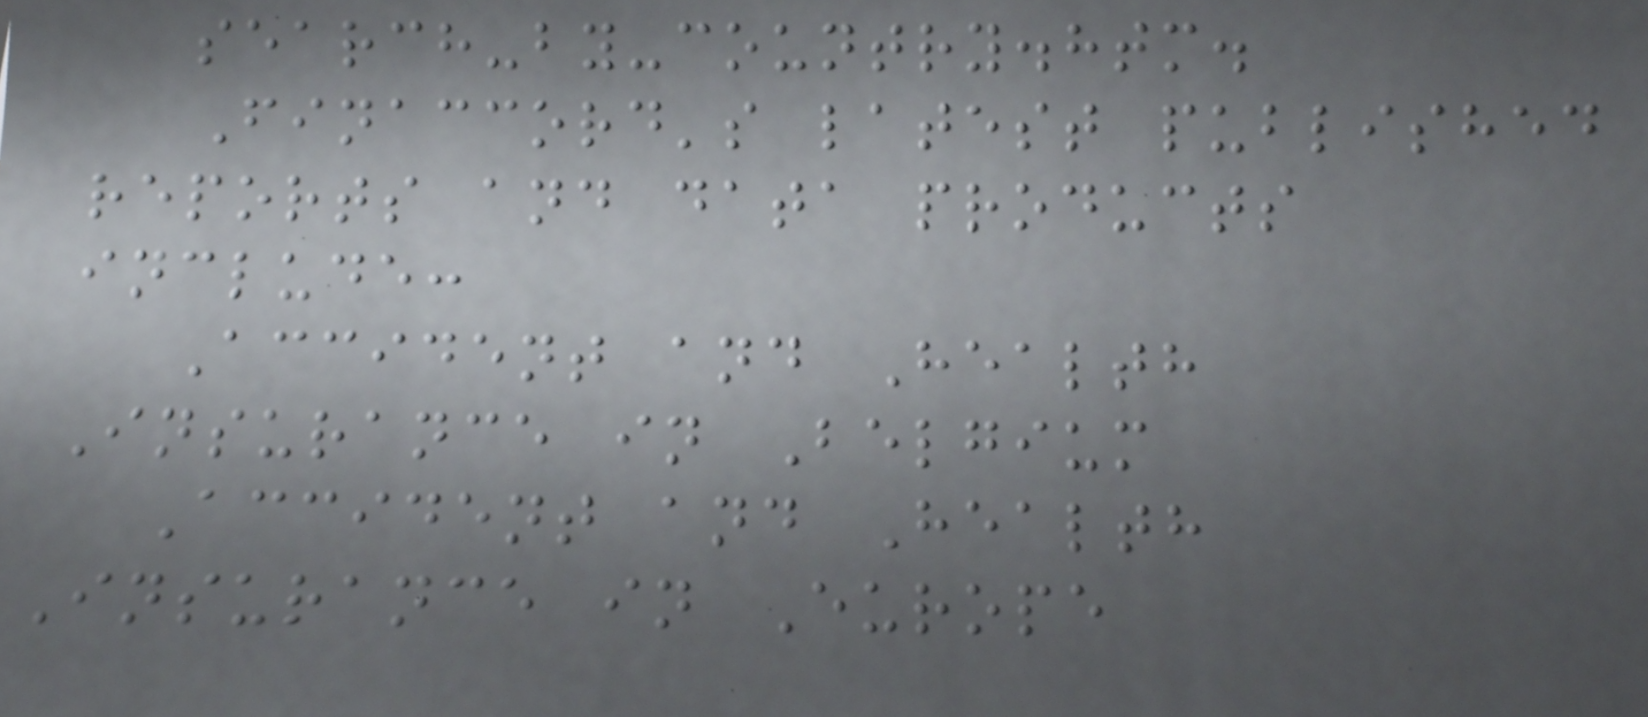search-by-country.htm.
Finaccord's latest published
reports and data products
include:
Accident and Health
Insurance in Belgium
Accident and Health
Insurance in Europe
